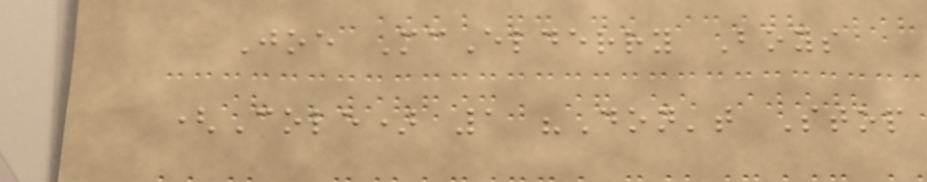Joe McElderry Boys
(Cole) 1 "Don't Stop
